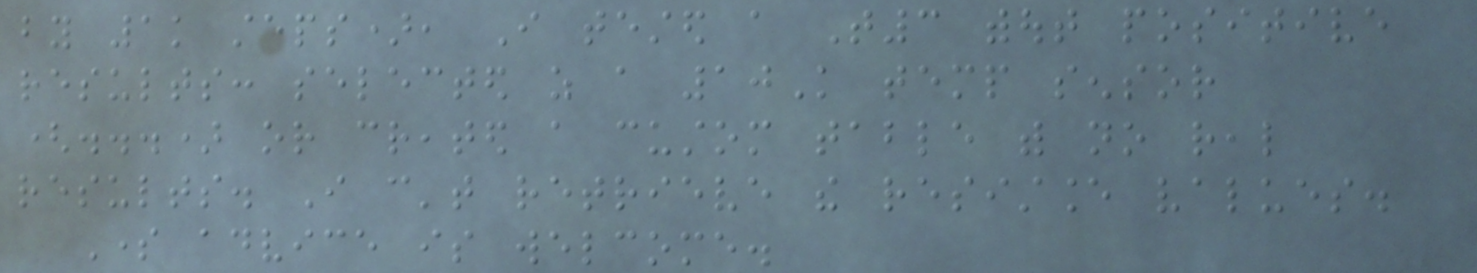by 1k steps), I tested a T3 without positive
results: selected as a 10K temp sensor
(...) or created a custom table with no real
results. I can't retrieve the resistance values.
Some advice is welcome.
